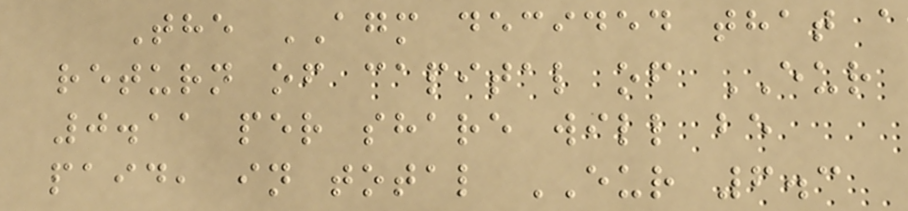The AGM decided that a
return of capital of EUR
0.11 per share will be
paid, in total EUR 6.3
